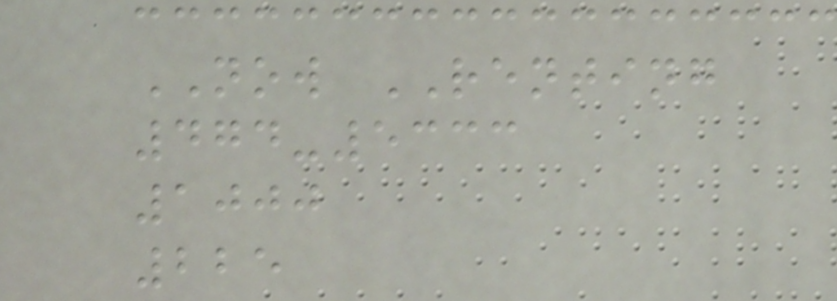NOW RENTING
474-5333
1000
225
